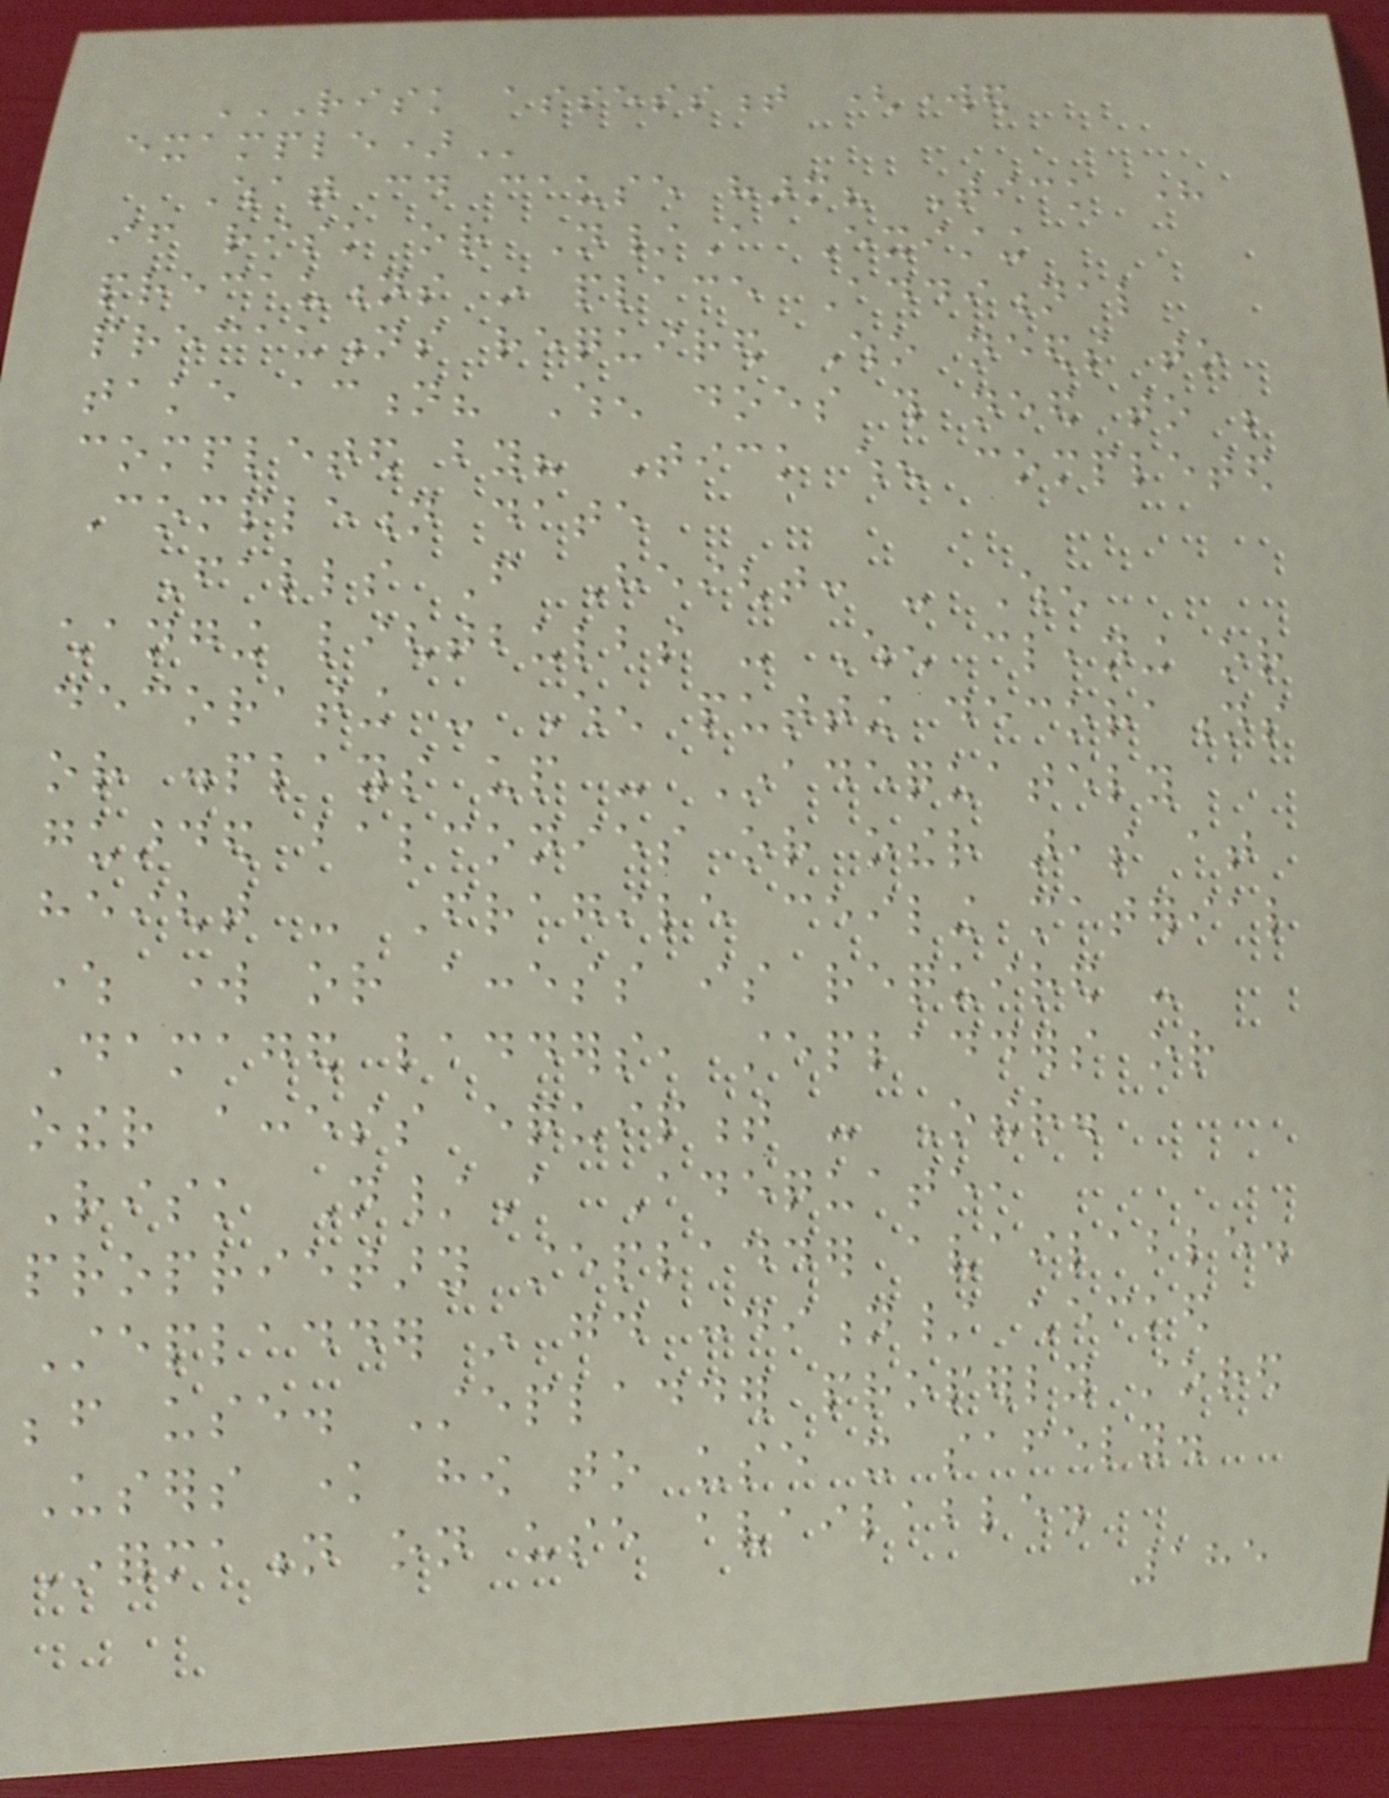RISK ASSESSMENT (WORKED
EXAMPLE)
What could cause harm? Tick here
if risk or N/A Existing
precautions in place Additional
precautions required Who needs to
take action? When does this need to be
completed by? Tick when completed
Completion date
Falls From Height: - When
changing lightbulbs - When cleaning or
decorating - When putting decorations
or displays up - Inadequately
guarded balconies or other areas at
height - Fragile ceiling material
where work or access is required -
Damaged ladders, stepladders or
other access equipment - Other.
Risk N/A Adequate,
proprietary stepladder available.
Stepladder in good condition/ checked
before use. Stepladder properly stored
Users know how to use it safely.
Information on use available.
185
